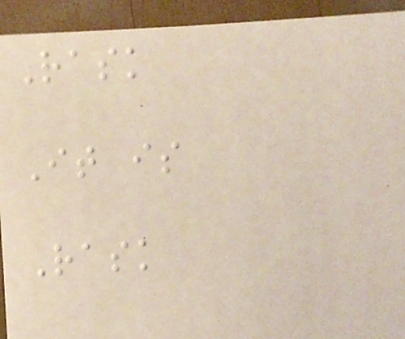Rask
It is
Rask
